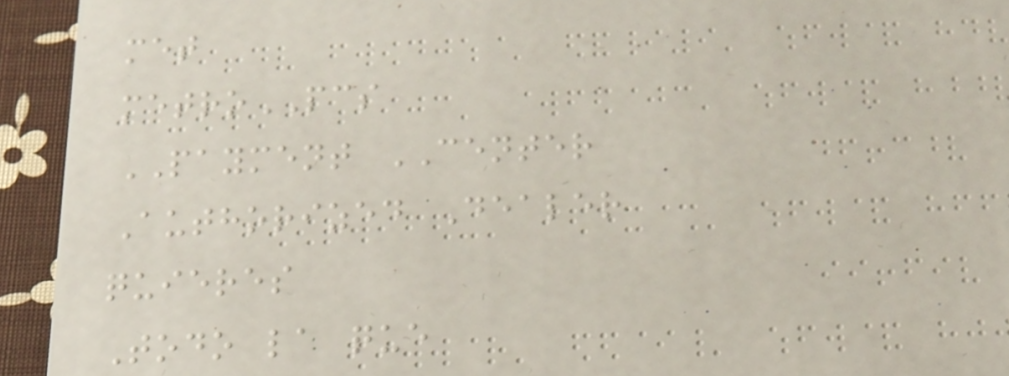met
metroPCS
PAYMENT CENTER
Authorized Dealer
quieres
Todo la que
